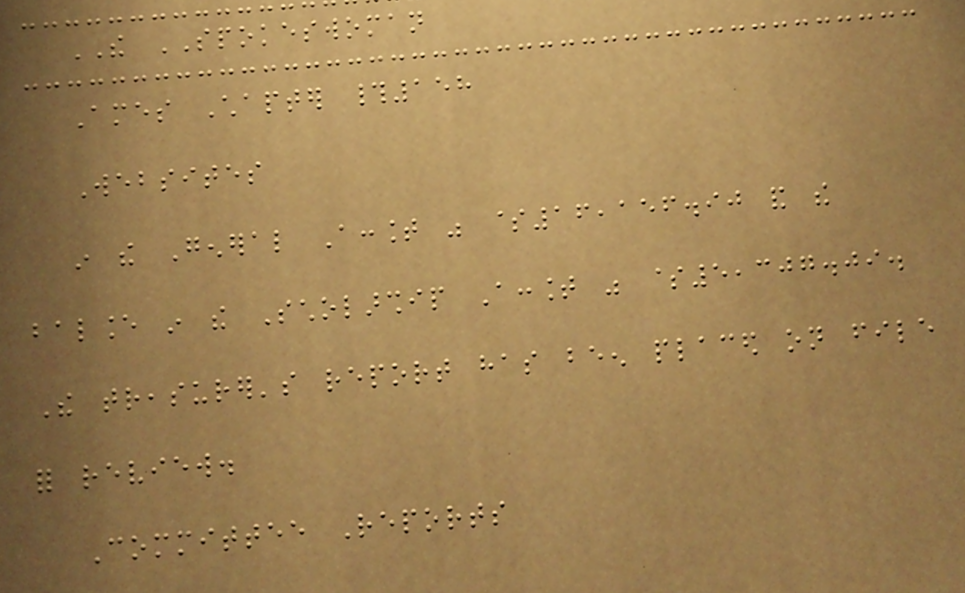THE SPOKESWOMAN
Ames Chapter #158
Websites
in the General Account was $16,156.90 and the
balance in the Scholarship Account was $5,307.09.
The treasurer's report has been placed on file
for review.
Committee Reports
